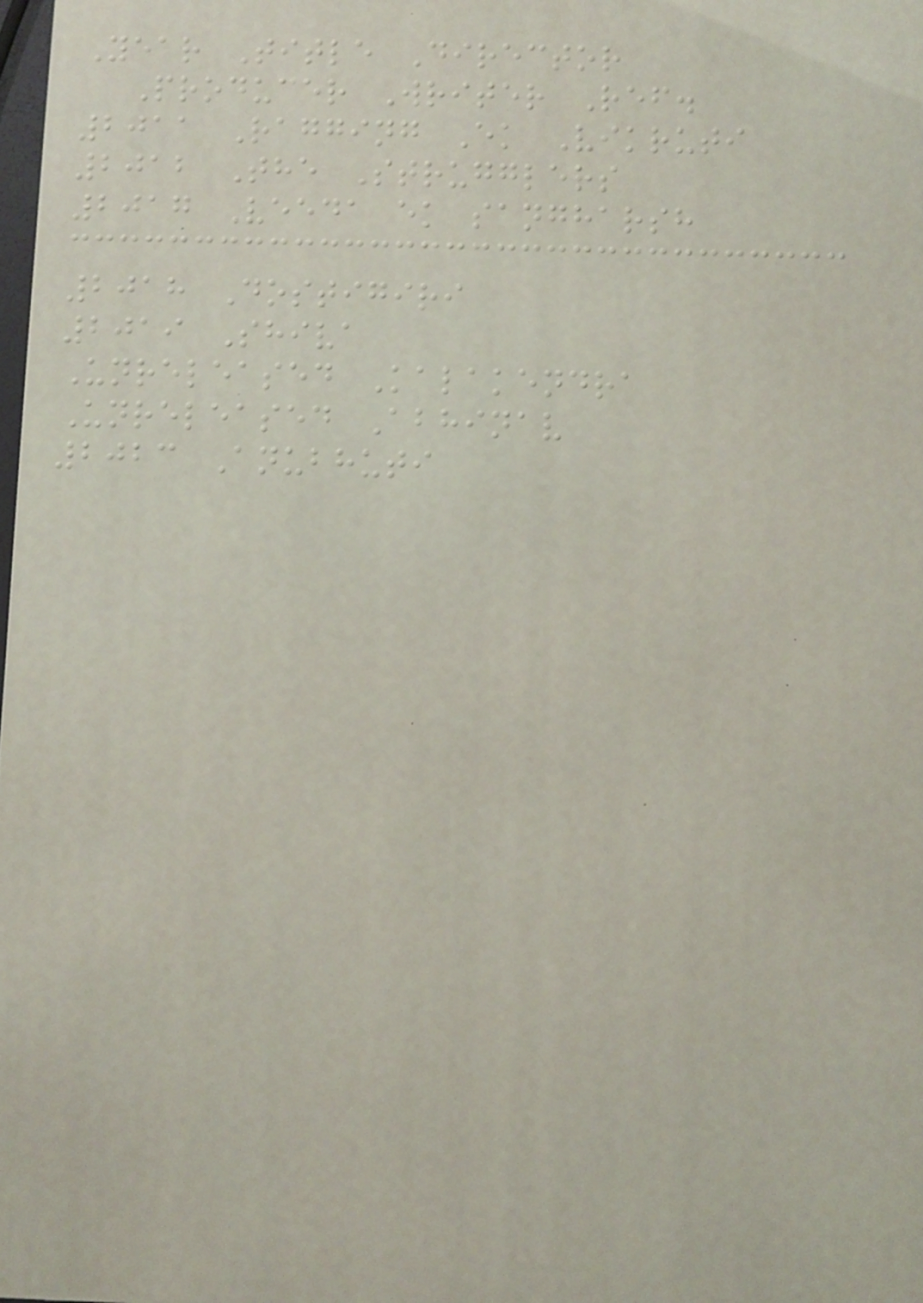Year Title Director
Producer Writer Ref.
2011 Ragging Ek Vikruti
2012 The Strugglers
2017 Veeda ek sangharsh
2018 Dostigiri
2019 Shiva
Unreleased Kalakendra
Unreleased Abhinav
2023 Anubhuti
